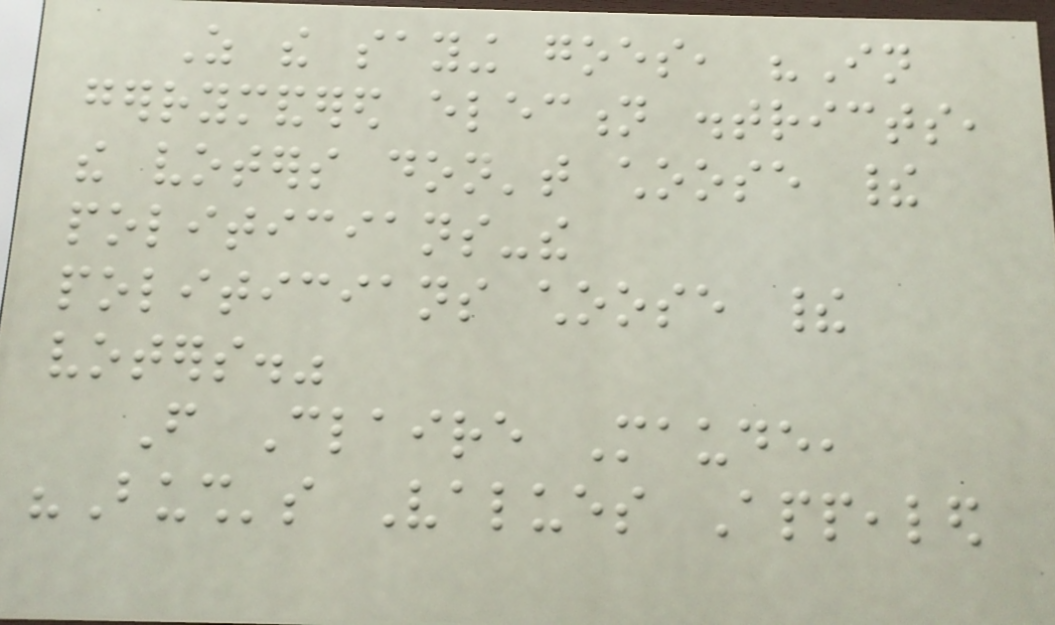As the saying goes, "In
gerrymandered election districts,
the voters don't choose their
politicians-the
politicians choose their
voters."
From Claire Maude,
"Bush's Values Appealed
